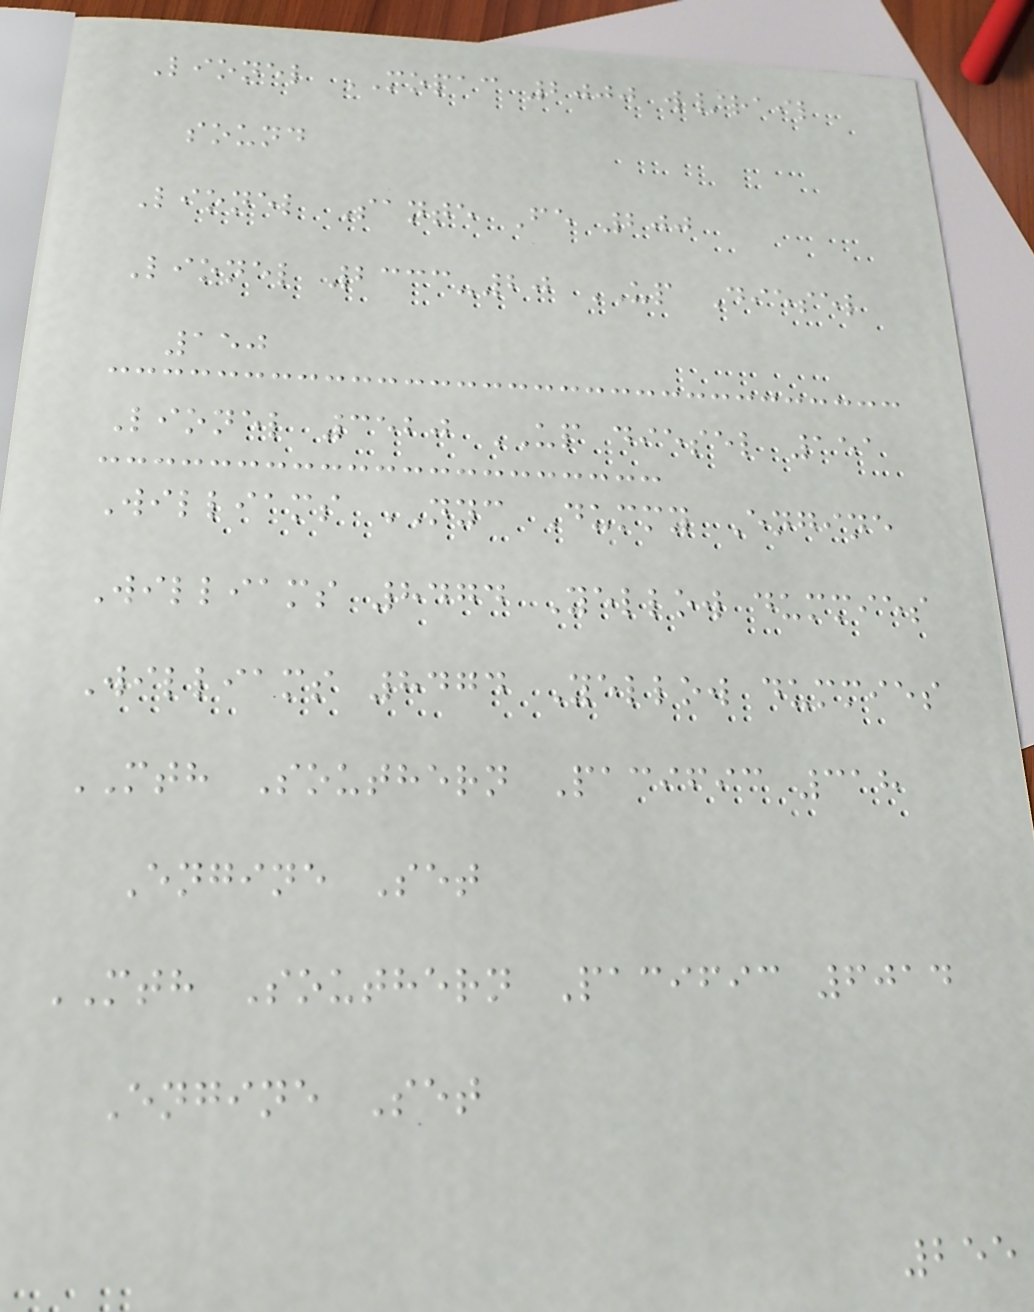Lionel MOPAC 2000 w/rail
sound
Lionel Sante Fe 200
Lionel 2333-20 UP Diesel
150
Lionel 3520 UP diesel 151
Williams NYC Dummy Engine
Williams 8474 Yellow dummies
Williams 8474 Yellow dummies
MTH Southern Pacific 318
Engine Set
MTH Southern Pacific 6014
Engine Set
255
